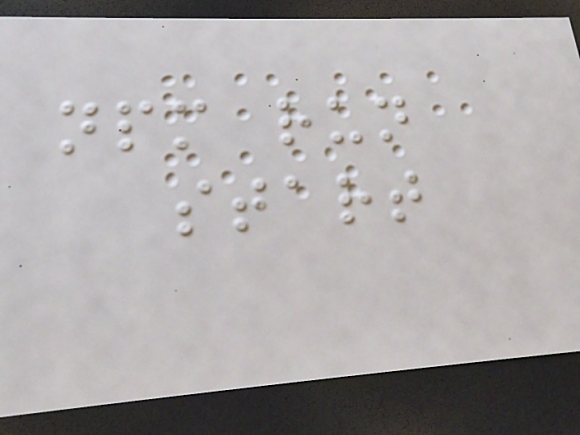npm run
start
